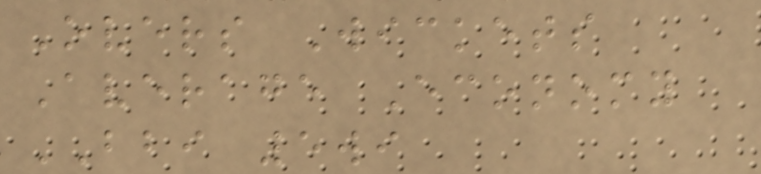Overs Wickets
Average Economy
BBI 5wi
